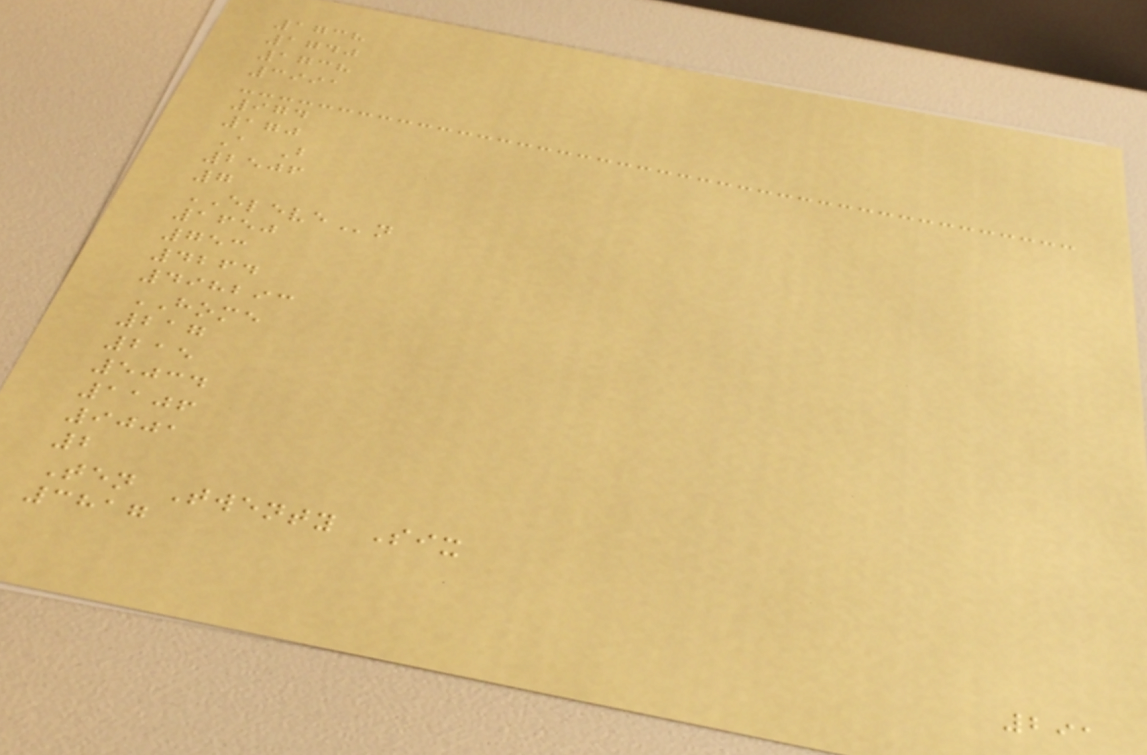1738
1740
1738
3991
974
170
A B
2506
7
ELEVEn
1650
753
4264
498293
HOME
217
215
5034
1106
9001
2
Ten Twenty Six
3817
291
